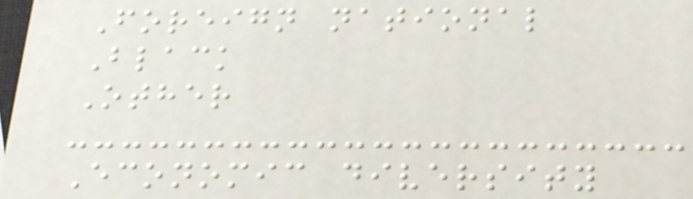Foreign national
Black
Other
Economic diversity
